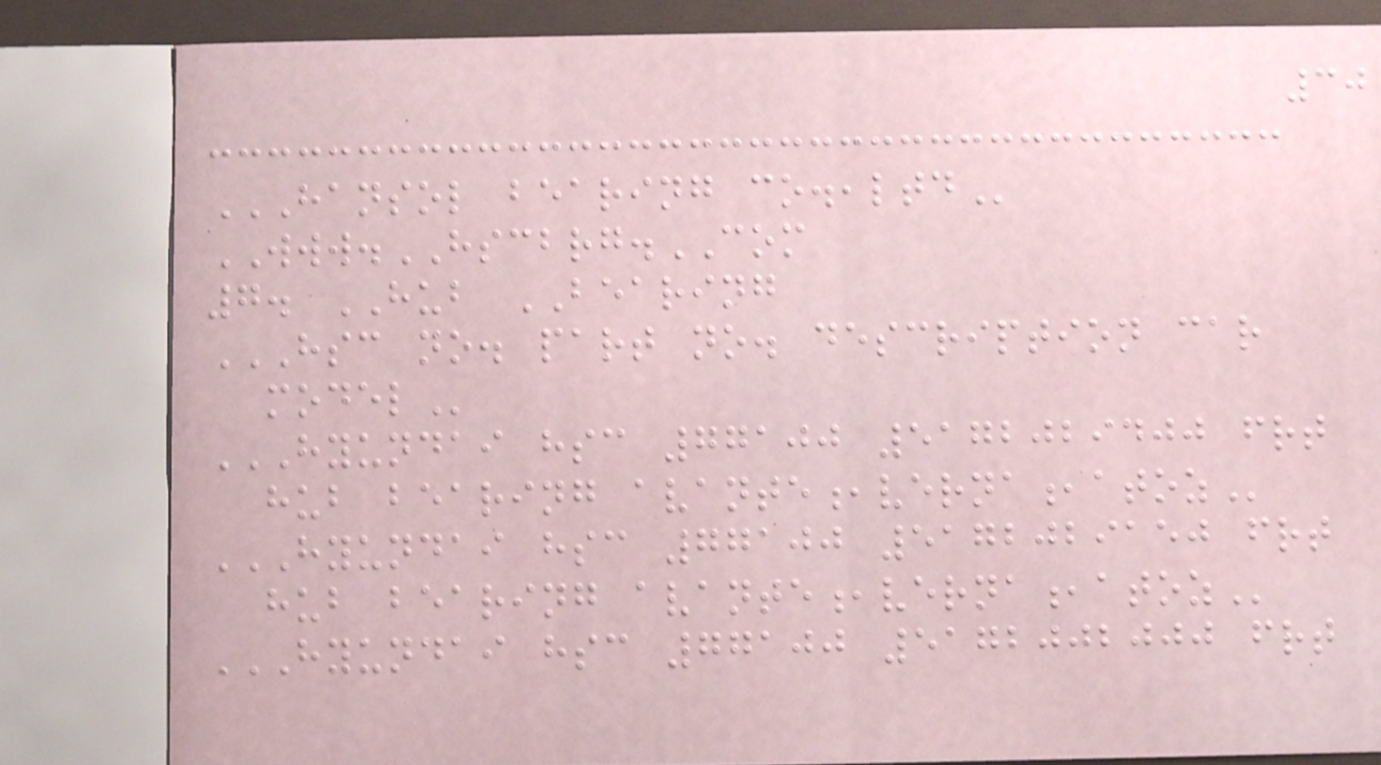30
HANSOL BEARING CO.,LTD
WWW.HSCBRG.COM
7. HUB BEARING
HSC NO. PART NO. DESCRIPTION CAR
MODEL
HYUNDAI HSC 77100 5172029400 FRT
HUB BEARING AVANTE,VERNA,ATOZ
HYUNDAI HSC 77100 5172029150 FRT
HUB BEARING AVANTE,VERNA,ATOZ
HYUNDAI HSC 77100 5172002000 FRT
